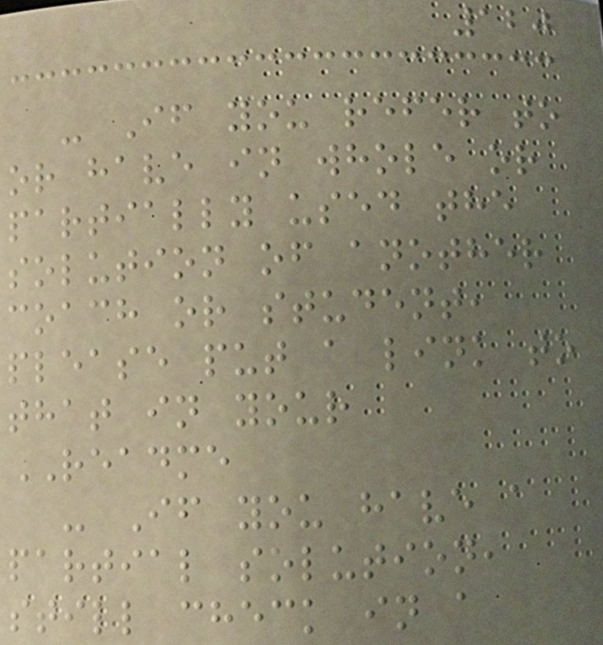120
- If you refer to
or have in whole or
partially used the
solution of another
coach or student,
please put a link to
that in your
README
- If you have a
partial solution,
still check in a
